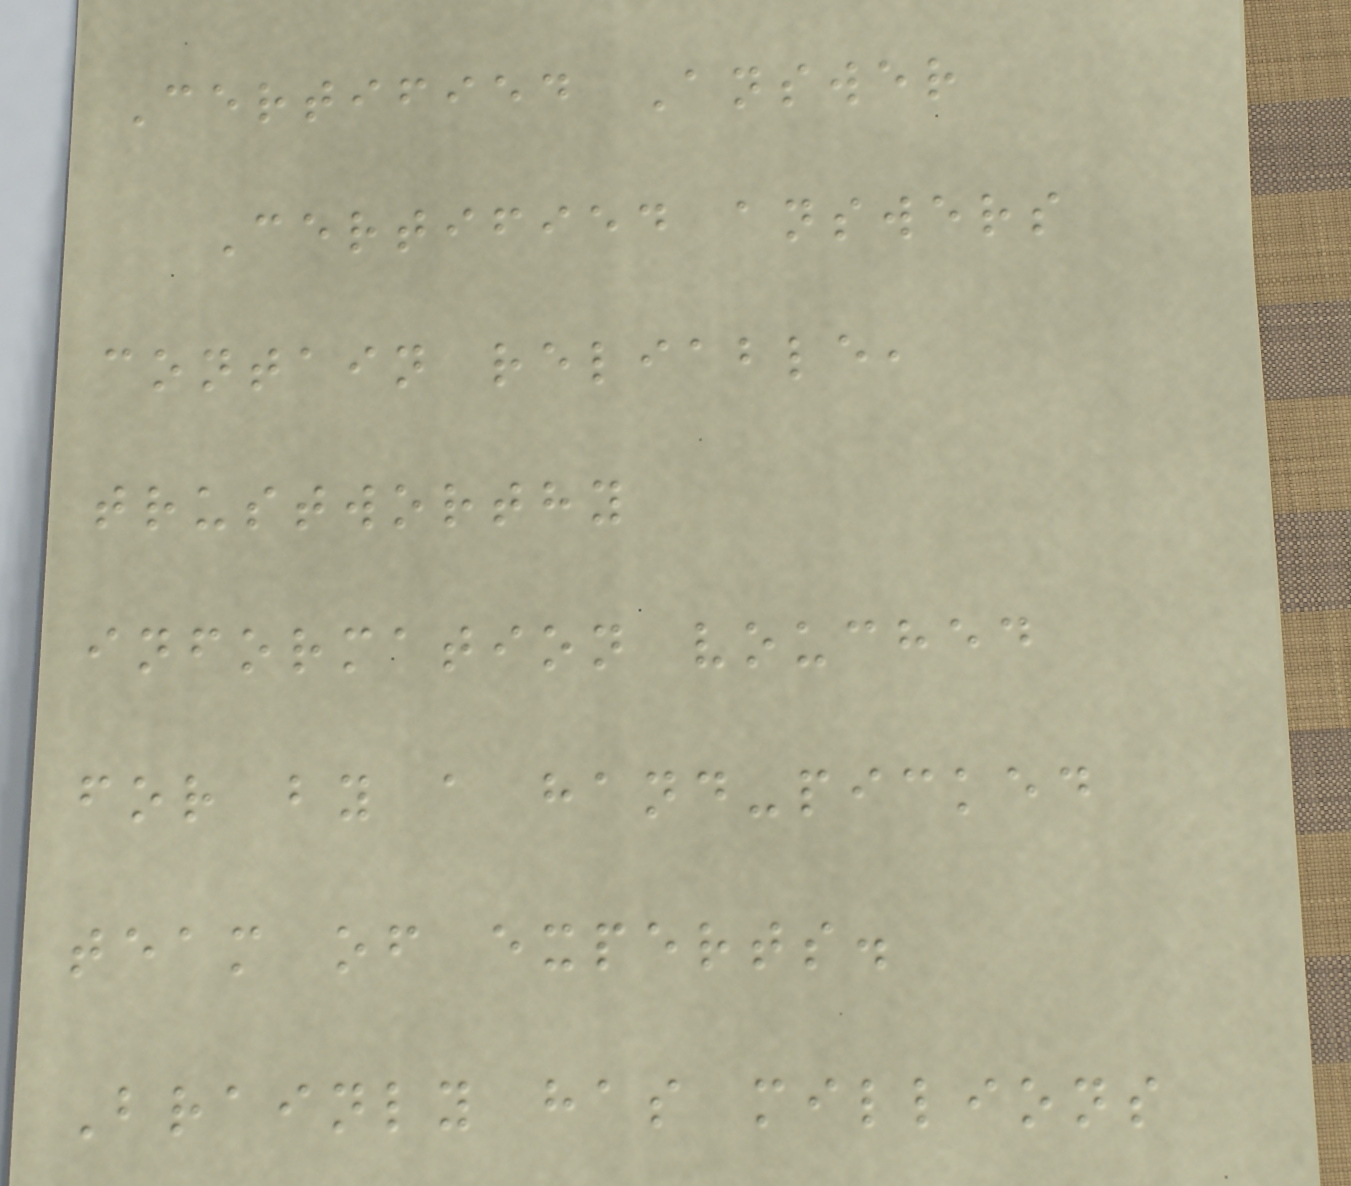Certified Answer
Certified answers
contain reliable,
trustworthy
information vouched
for by a hand-picked
team of experts.
Brainly has millions
